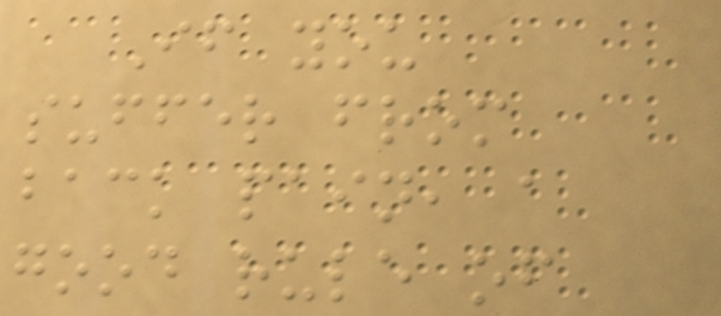If you
suffer from
back pain, a
good rule of
